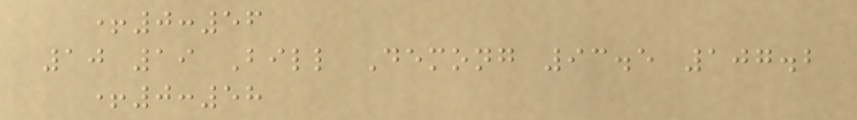+0:56
10 19 Bill Demong 93.5 107.2
+0:58
